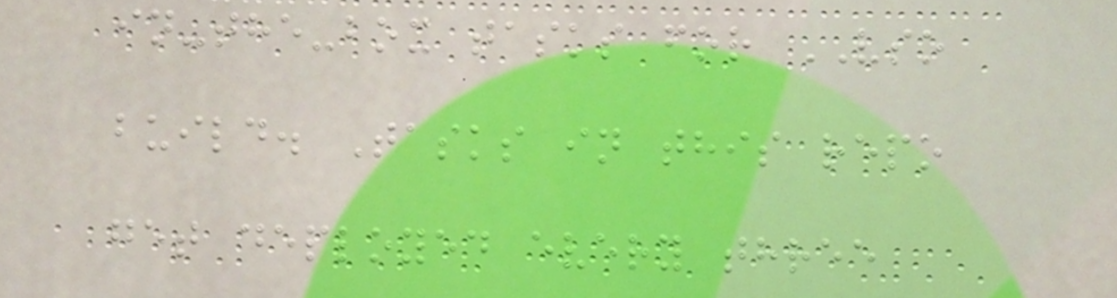in-the-box tasks for VSO
build. Tasks in this repo
get deployed every three
